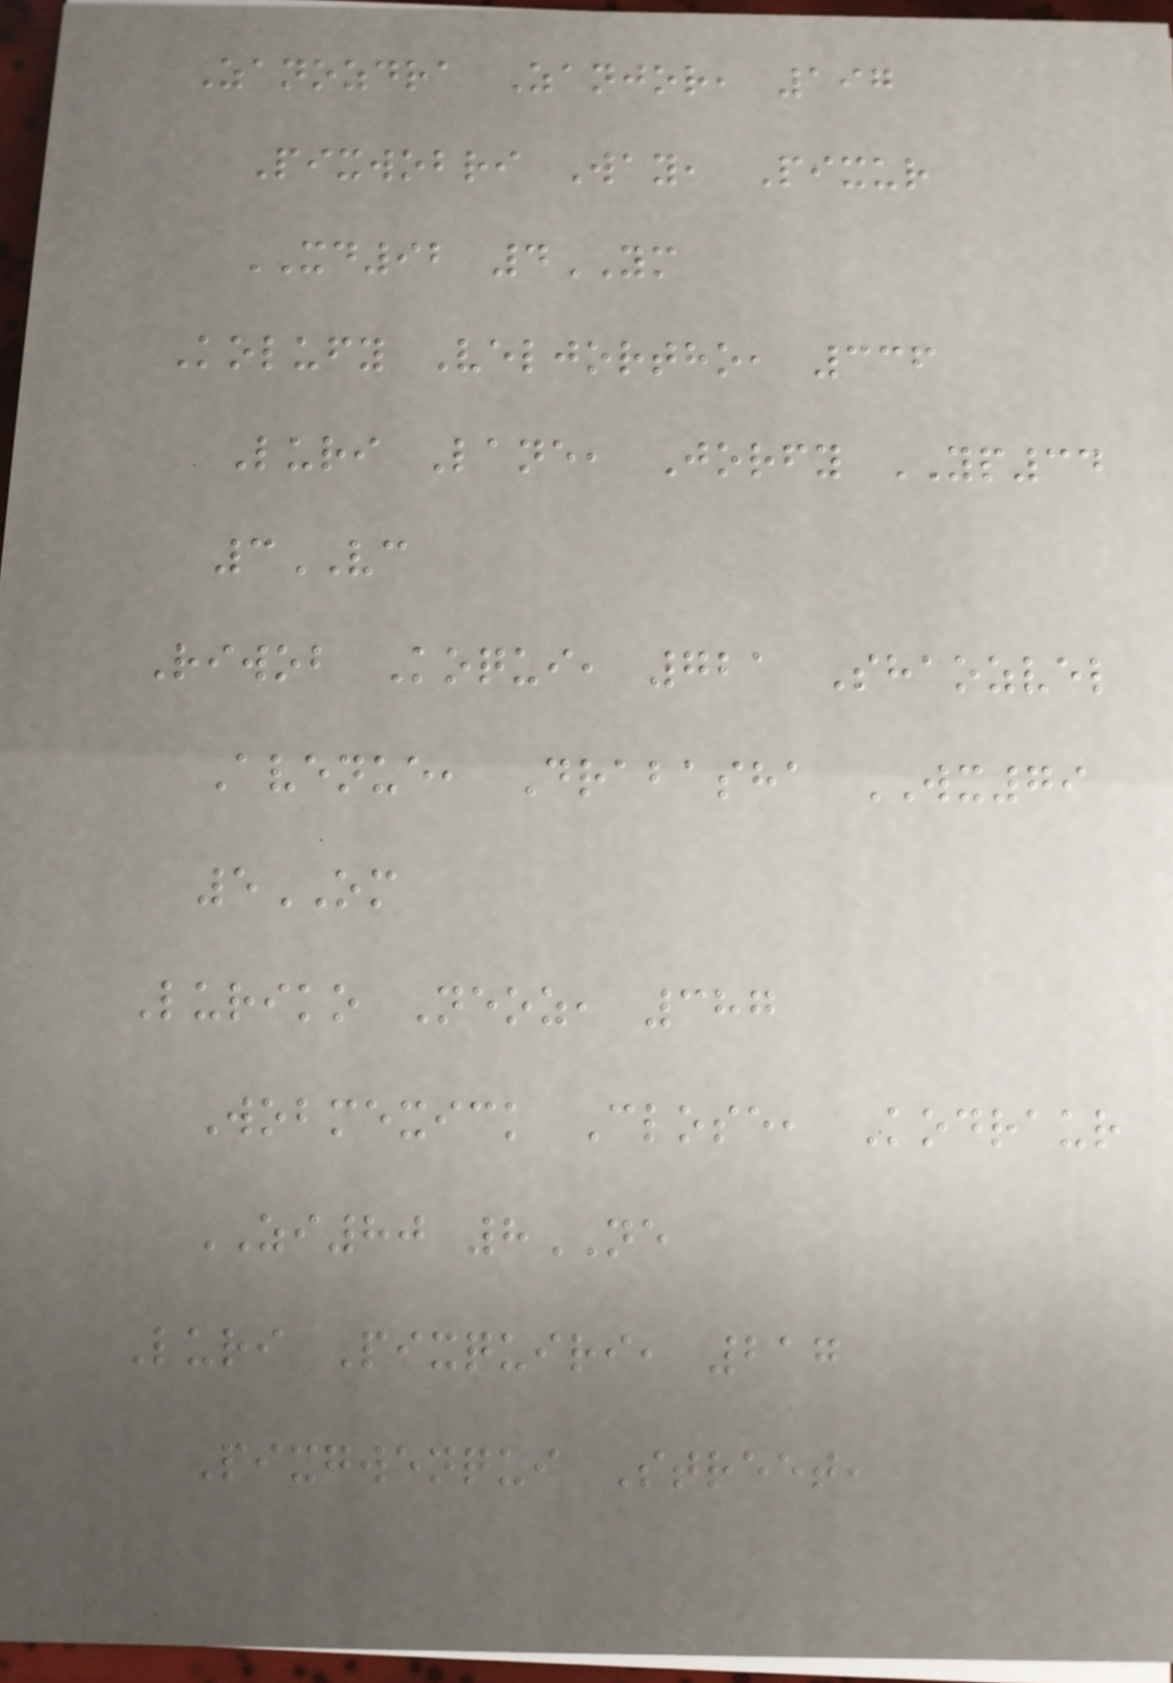Zanozdra Zanjor, 197
Pixwobri Way, Pixur
XD92 4YM
Kolufy Veljortho, 336
Luri Lane, Jorfy YP34
3VC
Riwob Koqui, 721 Shaozvel
Avenue, Drabasha WX79
5OM
Luriko Neoz, 387
Wobmexick Close, Kodraur
ZI80 8NE
Luri Pixquiri, 217
Pixgwenqui Street,
